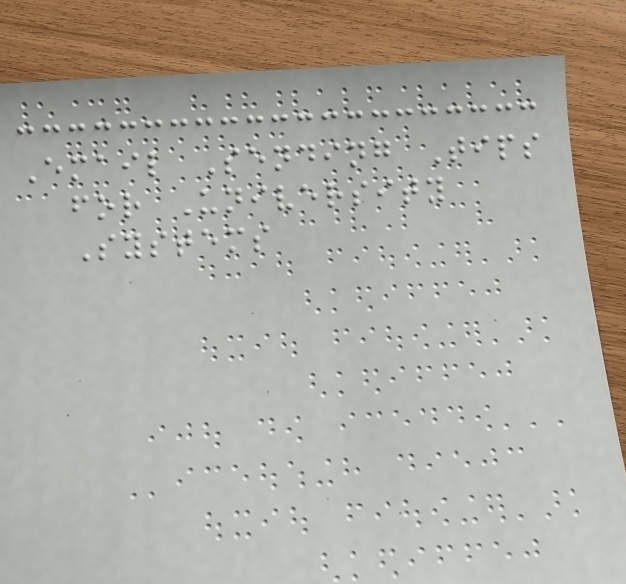Email Sending Tips
for University
Systems
